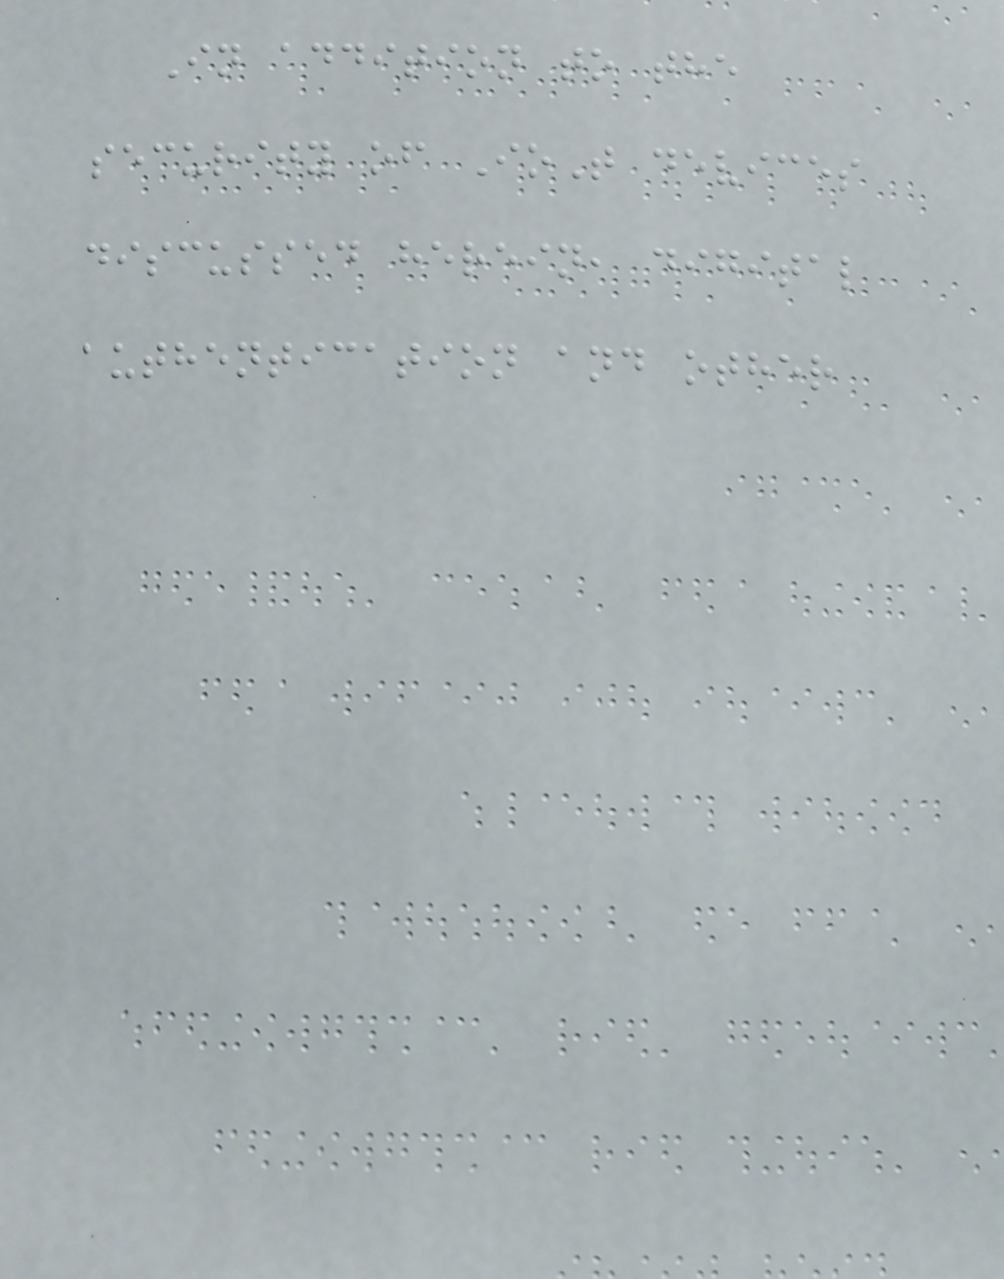In addition to the
security of IoT devices
discussed herein, digital
authentication and other
